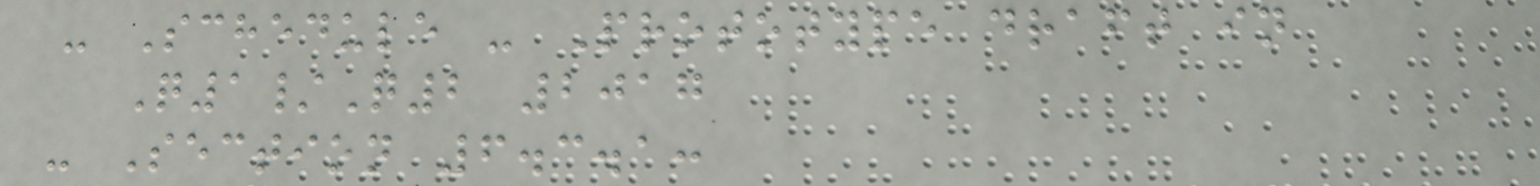- Schedule - Prototype draft in
Q1/Q2 2017
- Section 6.3.1:
